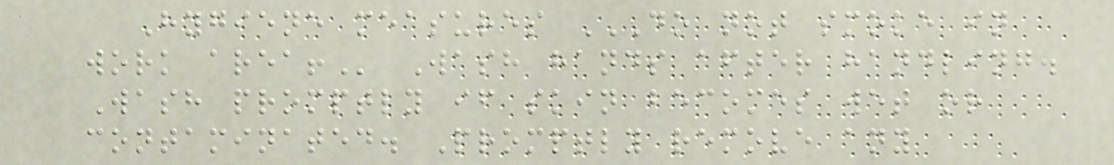Hygiene measures DO NOT SMOKE IN
WORK AREA! Wash hands after handling.
Wash promptly if skin becomes wet or
contaminated. Promptly remove any
